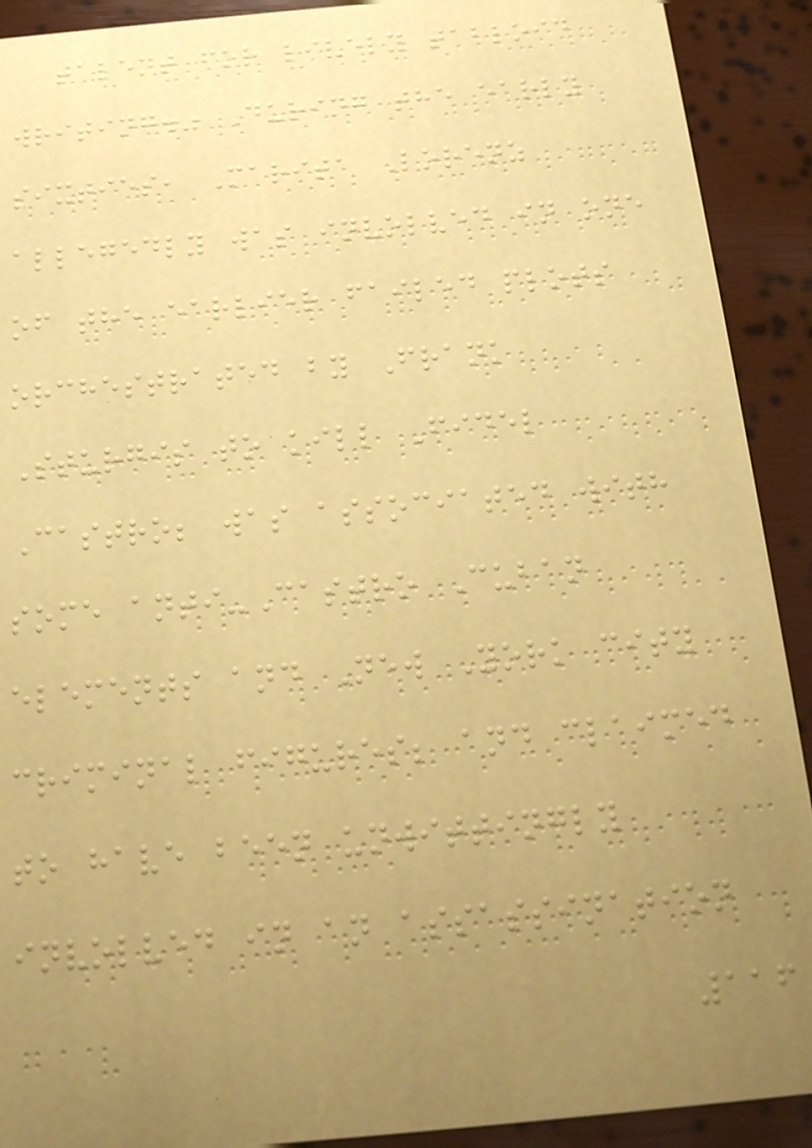talent for lively tabloid
writing." During the early
sixties, Marita Lorenz
allegedly was involved in one
of the earlier failed plots
orchestrated by Frank
Sturgis to kill Fidel
Castro; was associated with
some anti-Castro Cuban
elements and New York city
criminal figures; and claimed
to have been unwittingly
involved in an assassination
116
